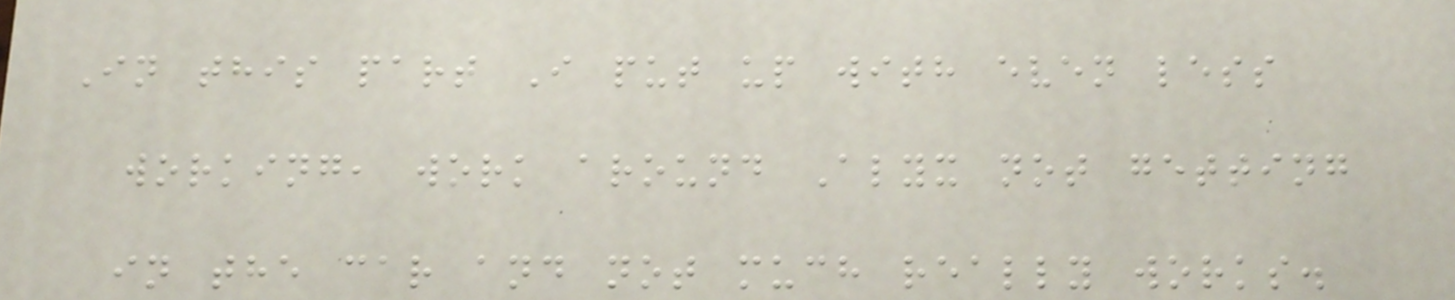In this part I put up with even less
working, work around Alyx not getting
in the car and not much really works.
